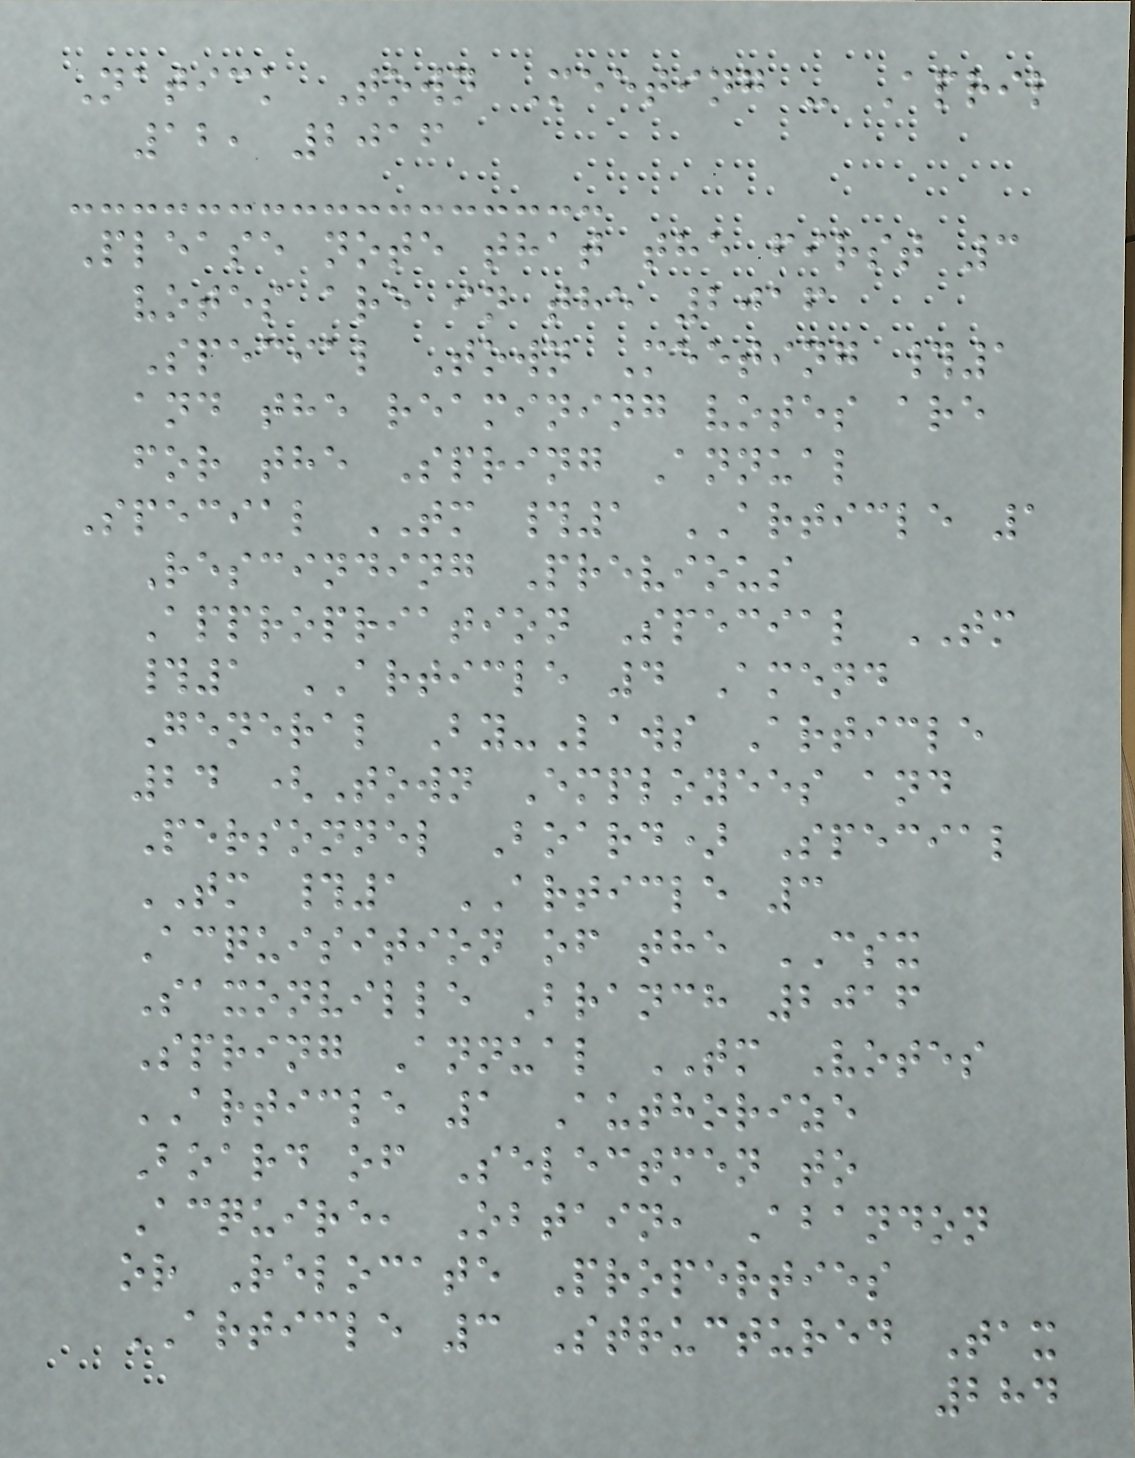Natick Town Meeting - April
12, 2016
Please note that the first 3
votes are in the 2016
Special Town Meeting #1
and the reamining votes are
for the Spring Annual
Special TM #1 ARTICLE 1
Rescinding Previous
Appropriation Special TM
#1 ARTICLE 4 Amend
General By-Laws Article
24 (Town Employees and
Personnel Board) Special
TM #1 ARTICLE 3
Acquisition of the CSX
Saxonville Branch 2016
Spring Annual TM Votes
ARTICLE 1 Authorize
Board of Selectmen to
Acquire, Obtain, Abandon
or Relocate Properties
ARTICLE 3 Structured Tax
284
